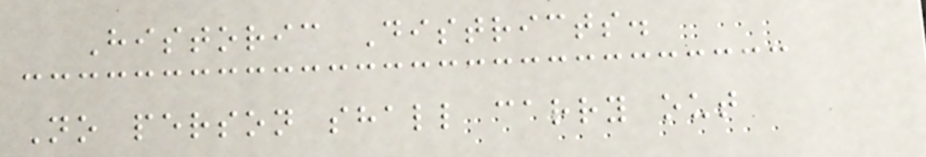Historic Districts.
No person shall carry out
